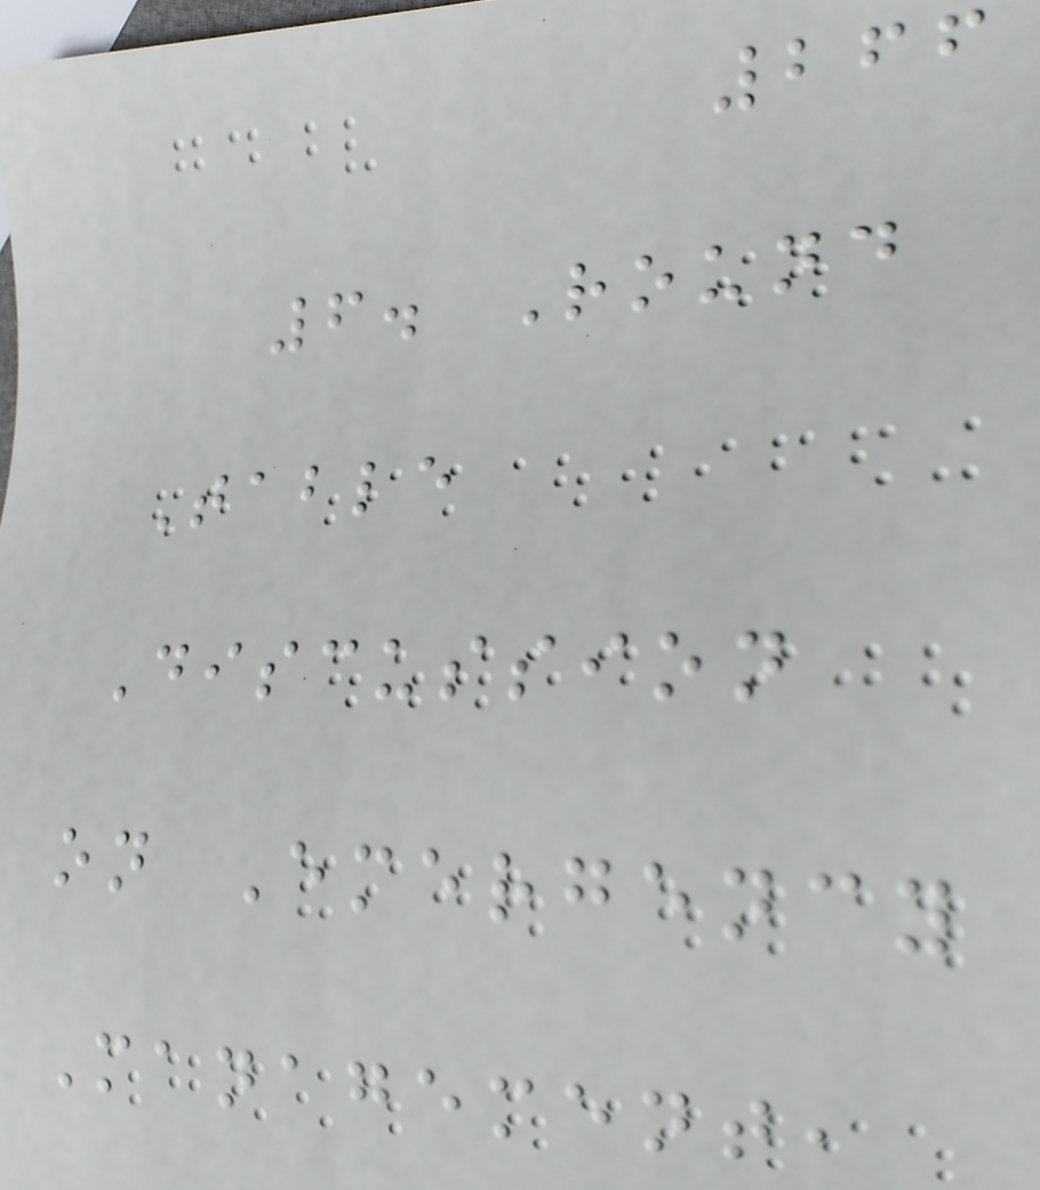266
6. Round
Table
Discussion
on Emergency
Management,
